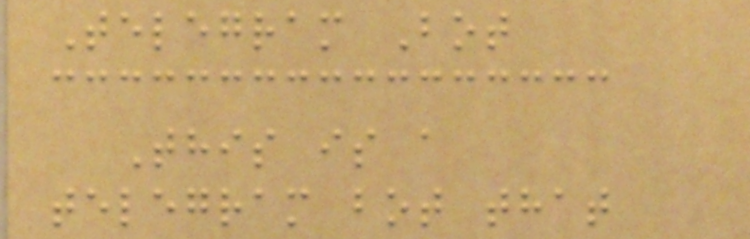Telegram Bot
This is a
telegram bot that
